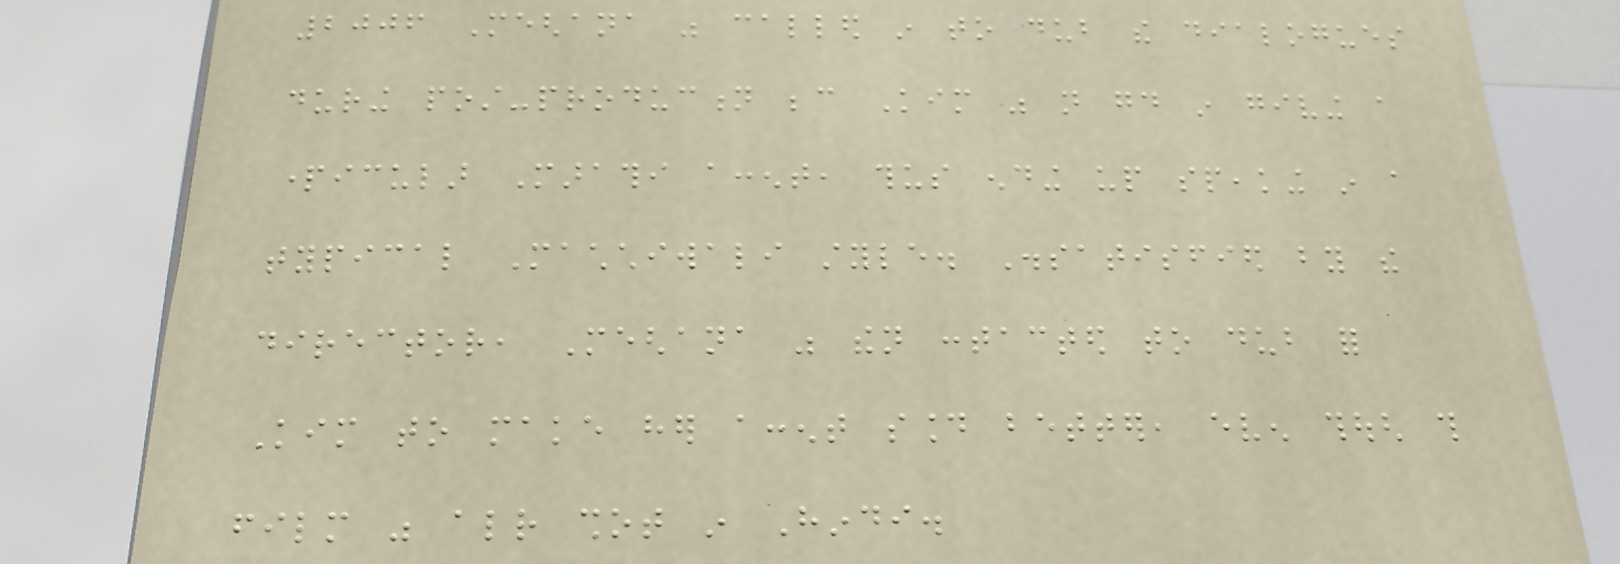2006 Meghana was called in to dub the dialogues
during post-production because Kim was not good in giving a
particular Marathi accent, thus ending up speaking in a
typical Machchiwali style. Dissatisfied by the
director, Meghana was then contacted to dub for
Kim to make her accent sound better, even though this
film was already shot in Hindi.
